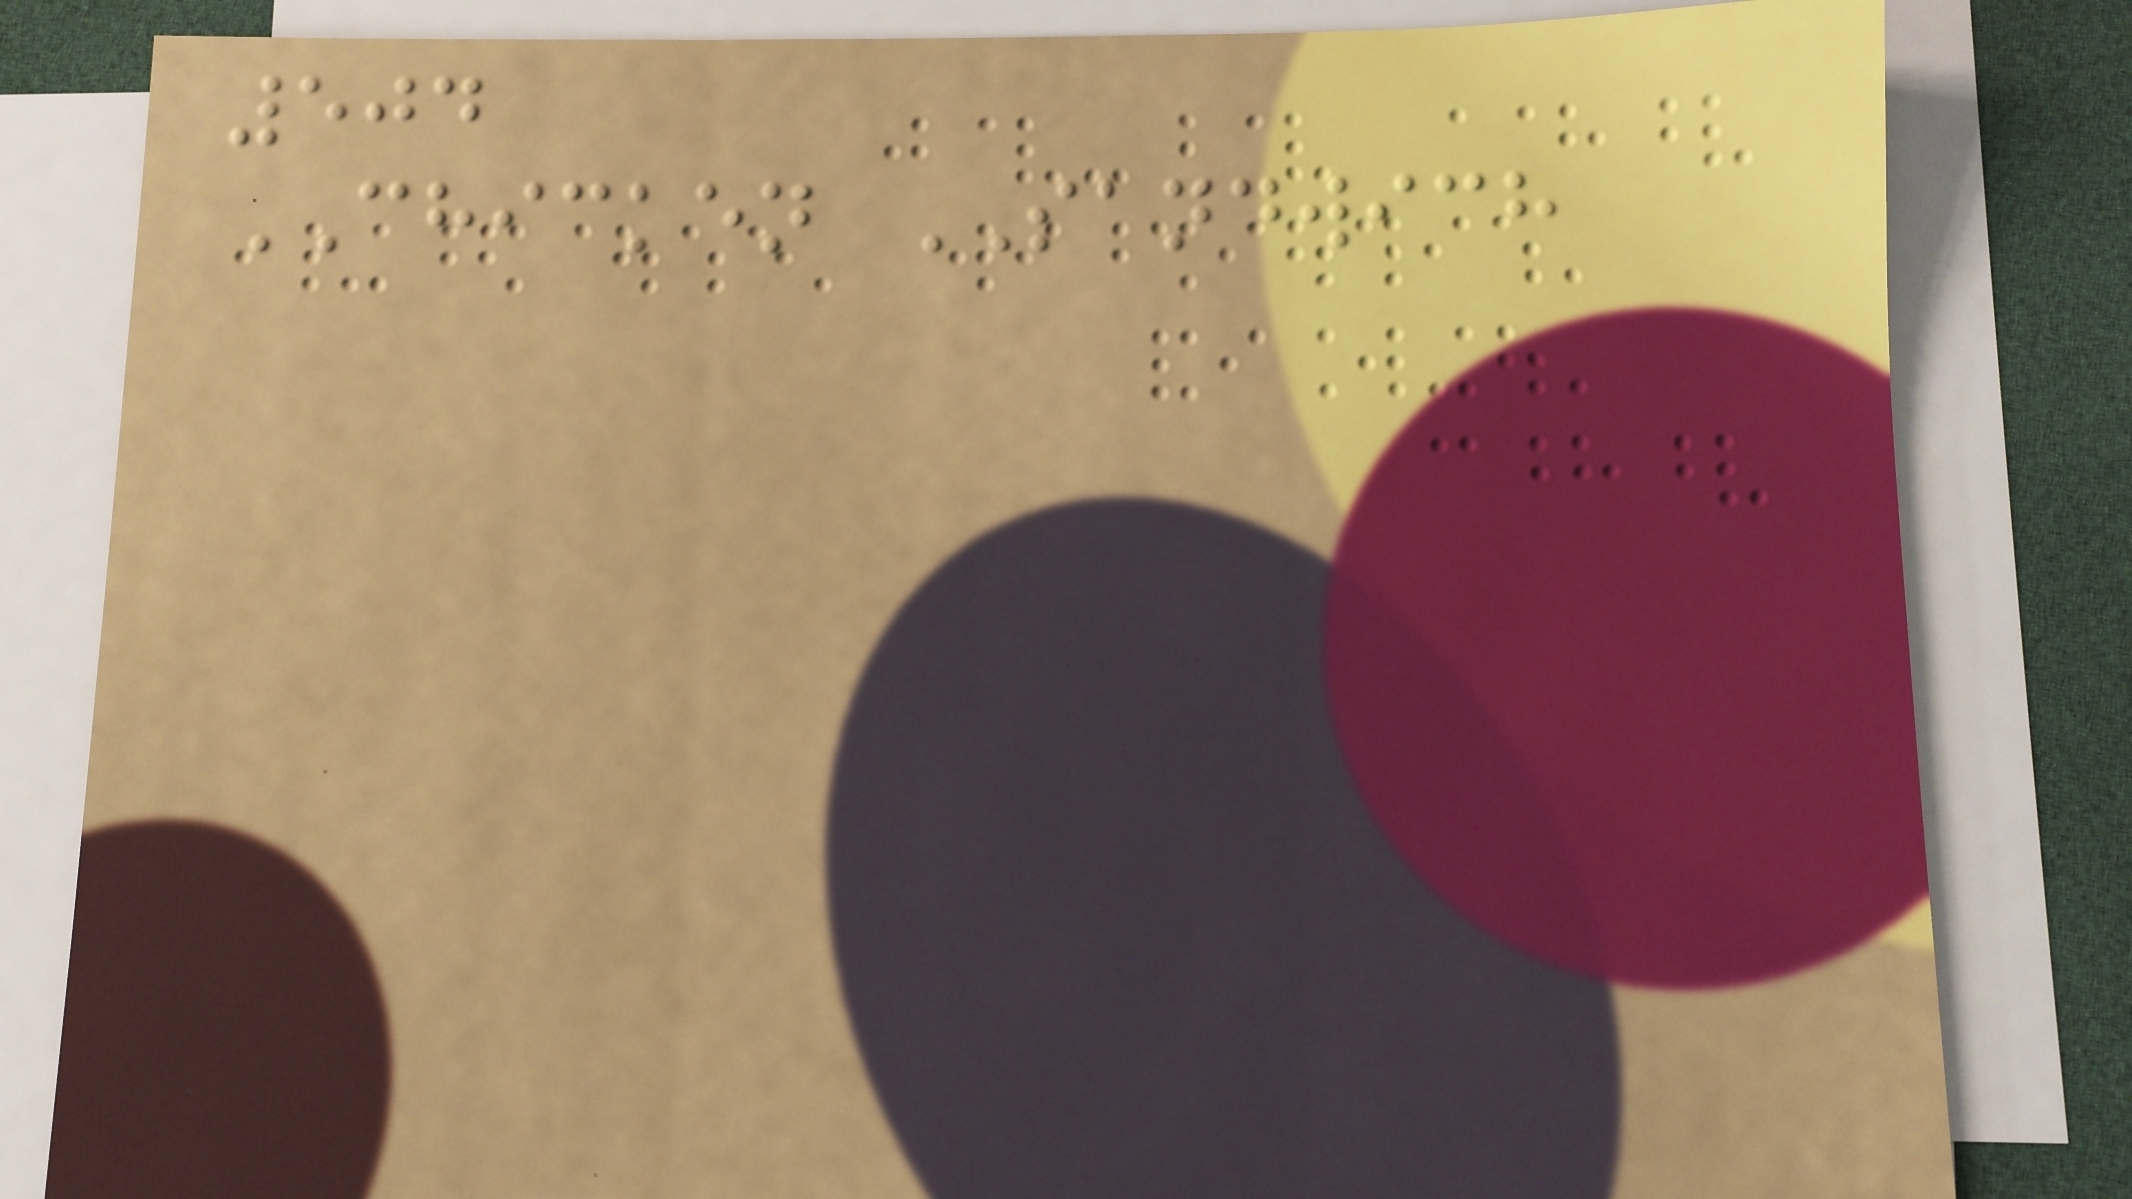504
CHICKEN SANDWICH
